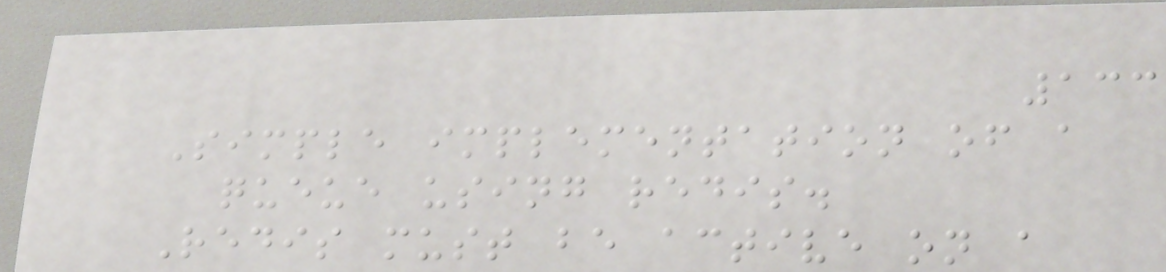133
Simple implementation of a
queue using redis.
Redis must be active on a
